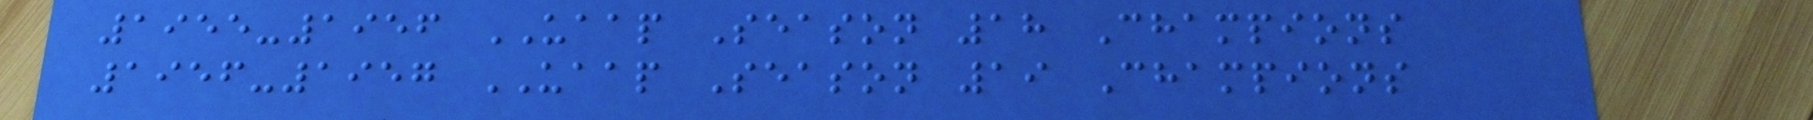1955-1956 UAAP Season 18 Champions
1956-1957 UAAP Season 19 Champions
